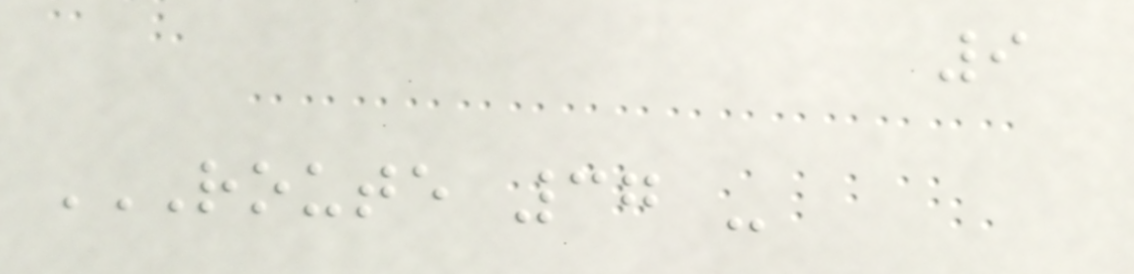9
ROUTE 37 -
